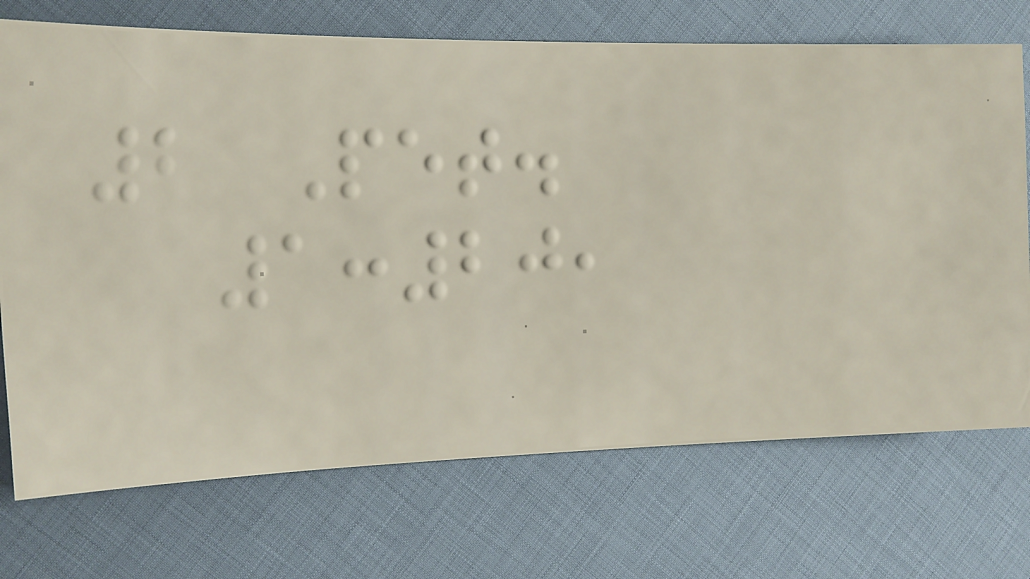2 Pet.
1:20,
